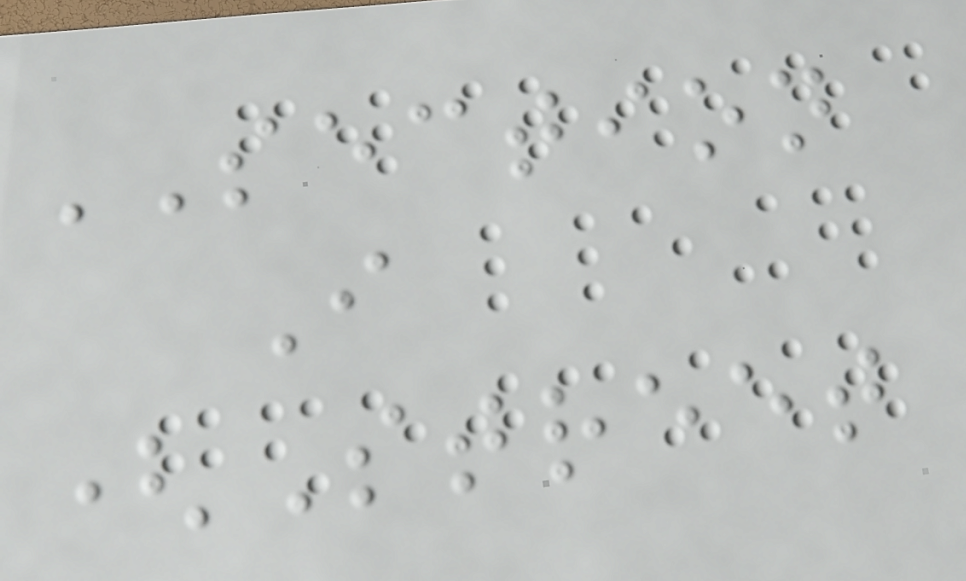SECTION
I
(Street
